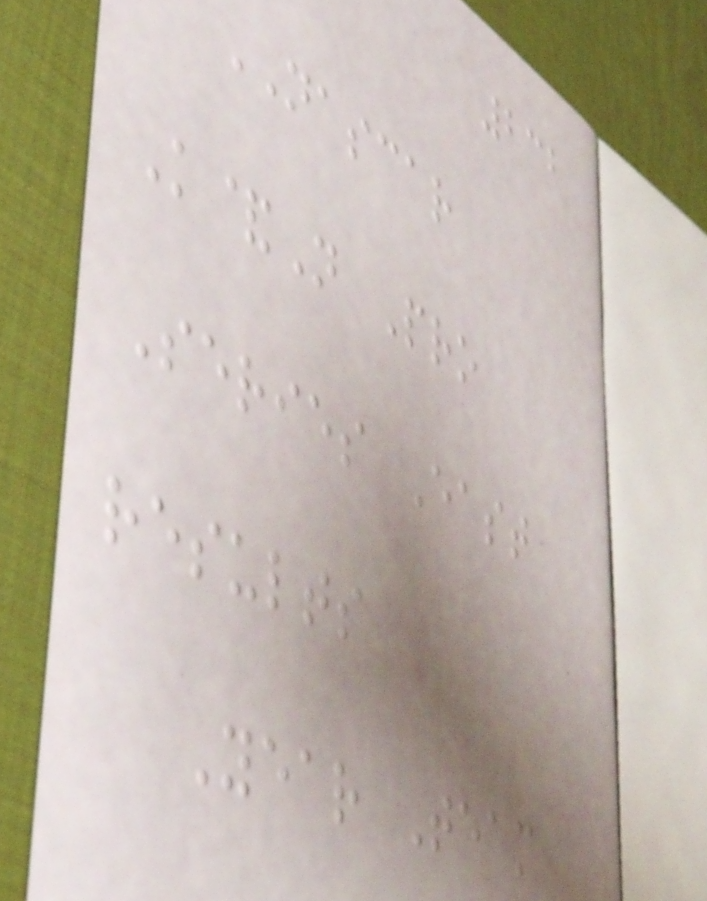232
NASCAR
K&N Pro
Series East
results
Year Team
